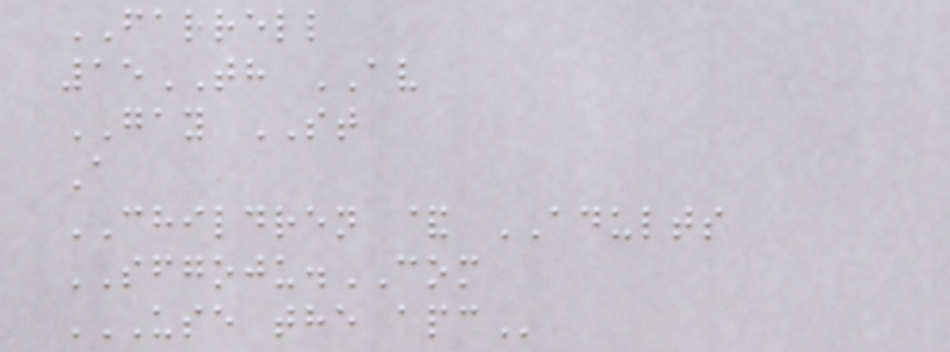FARRELL
15TH AV
GAY ST
A
CHILDREN & ADULTS
SFGOJU.COM
USE THE APC
